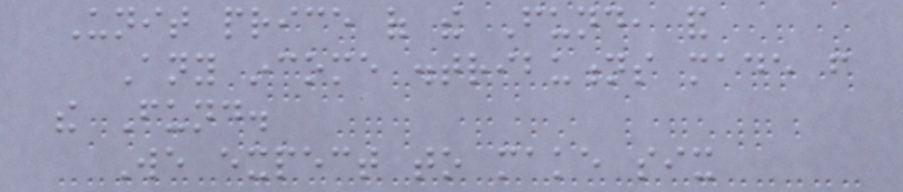Unit price of the Fund, and
Any income distributions made from
the Fund.
We expect to make six
